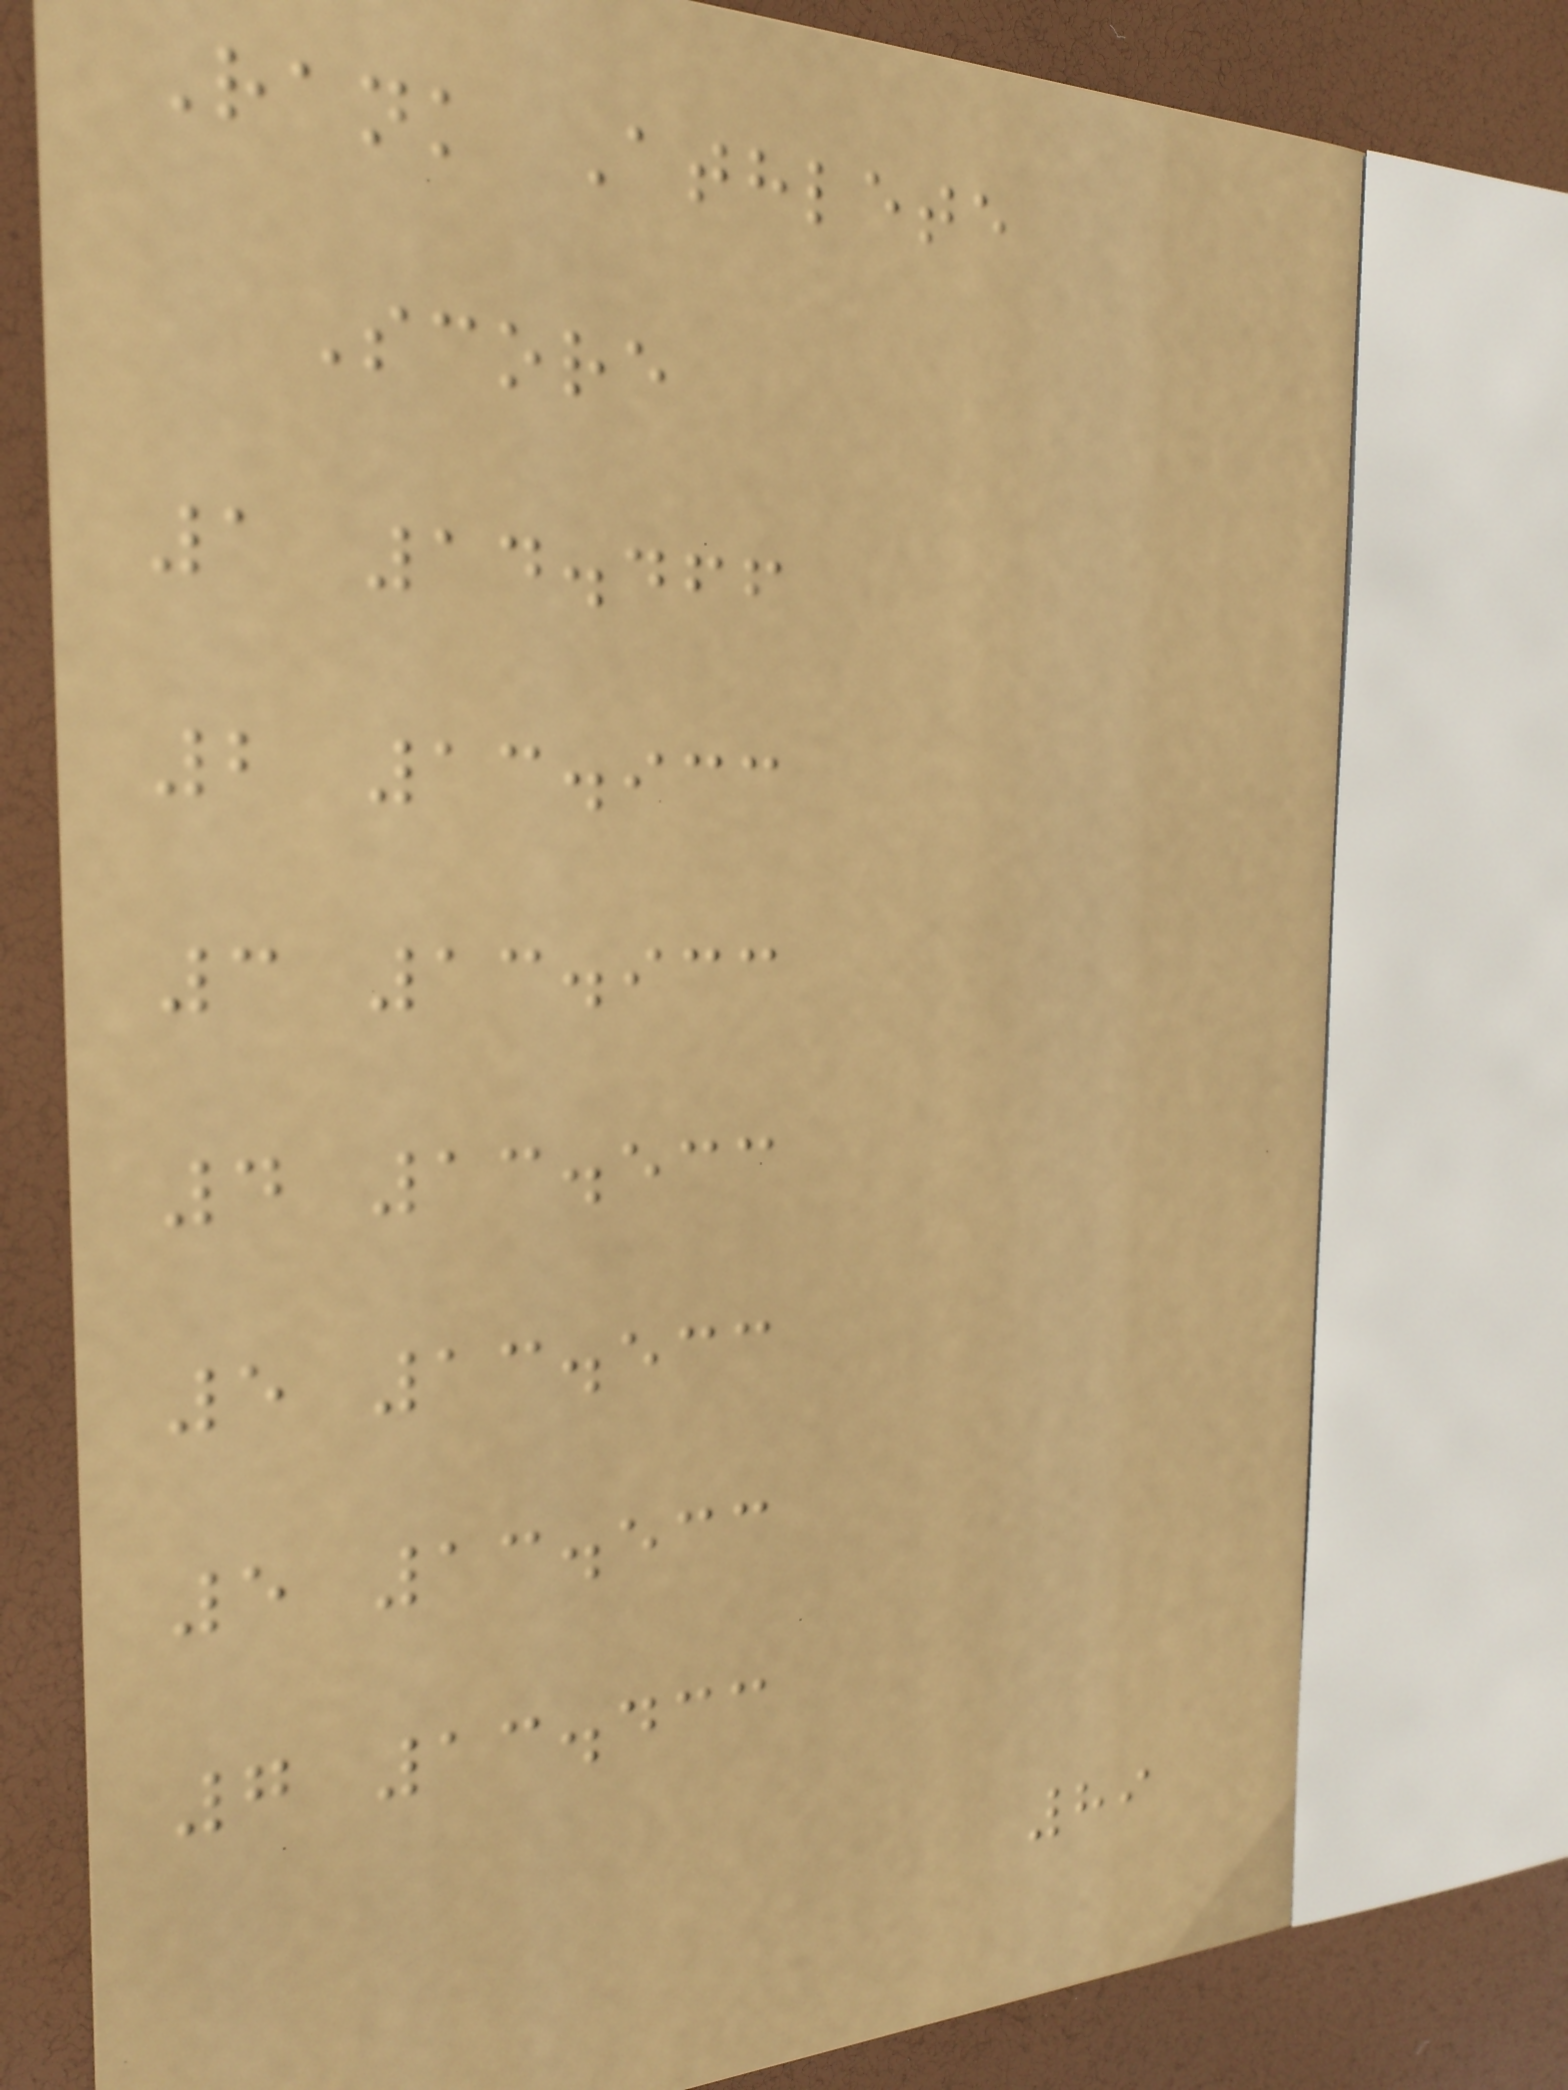Rank Athlete
Score
1 14.466
2 13.933
3 13.933
4 13.533
5 13.533
5 13.533
7 13.433
89
